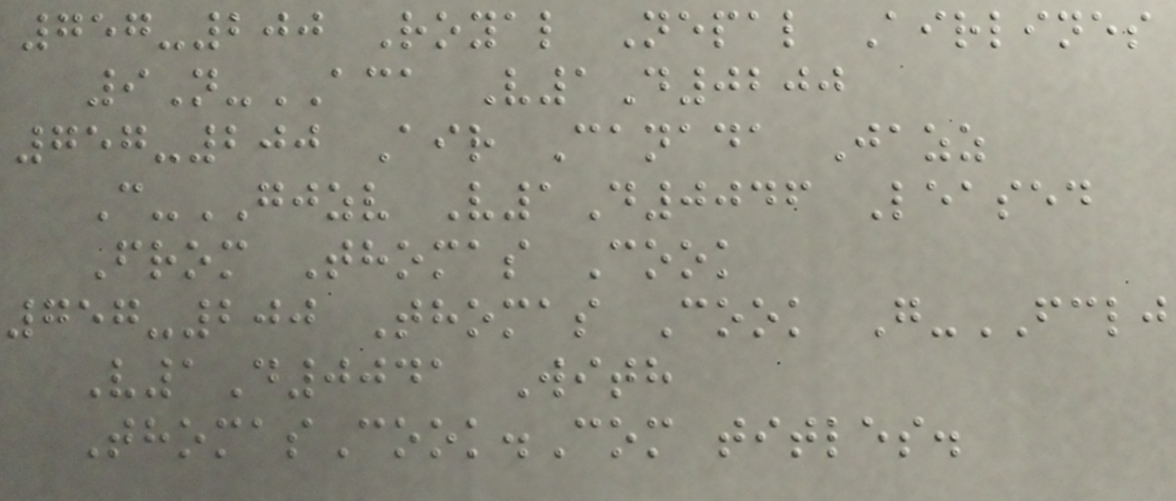757-200 Royal Nepal Airlines
9N-ACA V1D0200
757-200 Air Canada Jazz
C-GJZV V1D0046 Leased
From Thomas Cook
757-200 Thomas Cook G-FCLJ
V1D0041 With
ThomasCook.Com titles.
